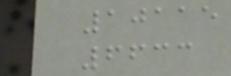10115
6633
